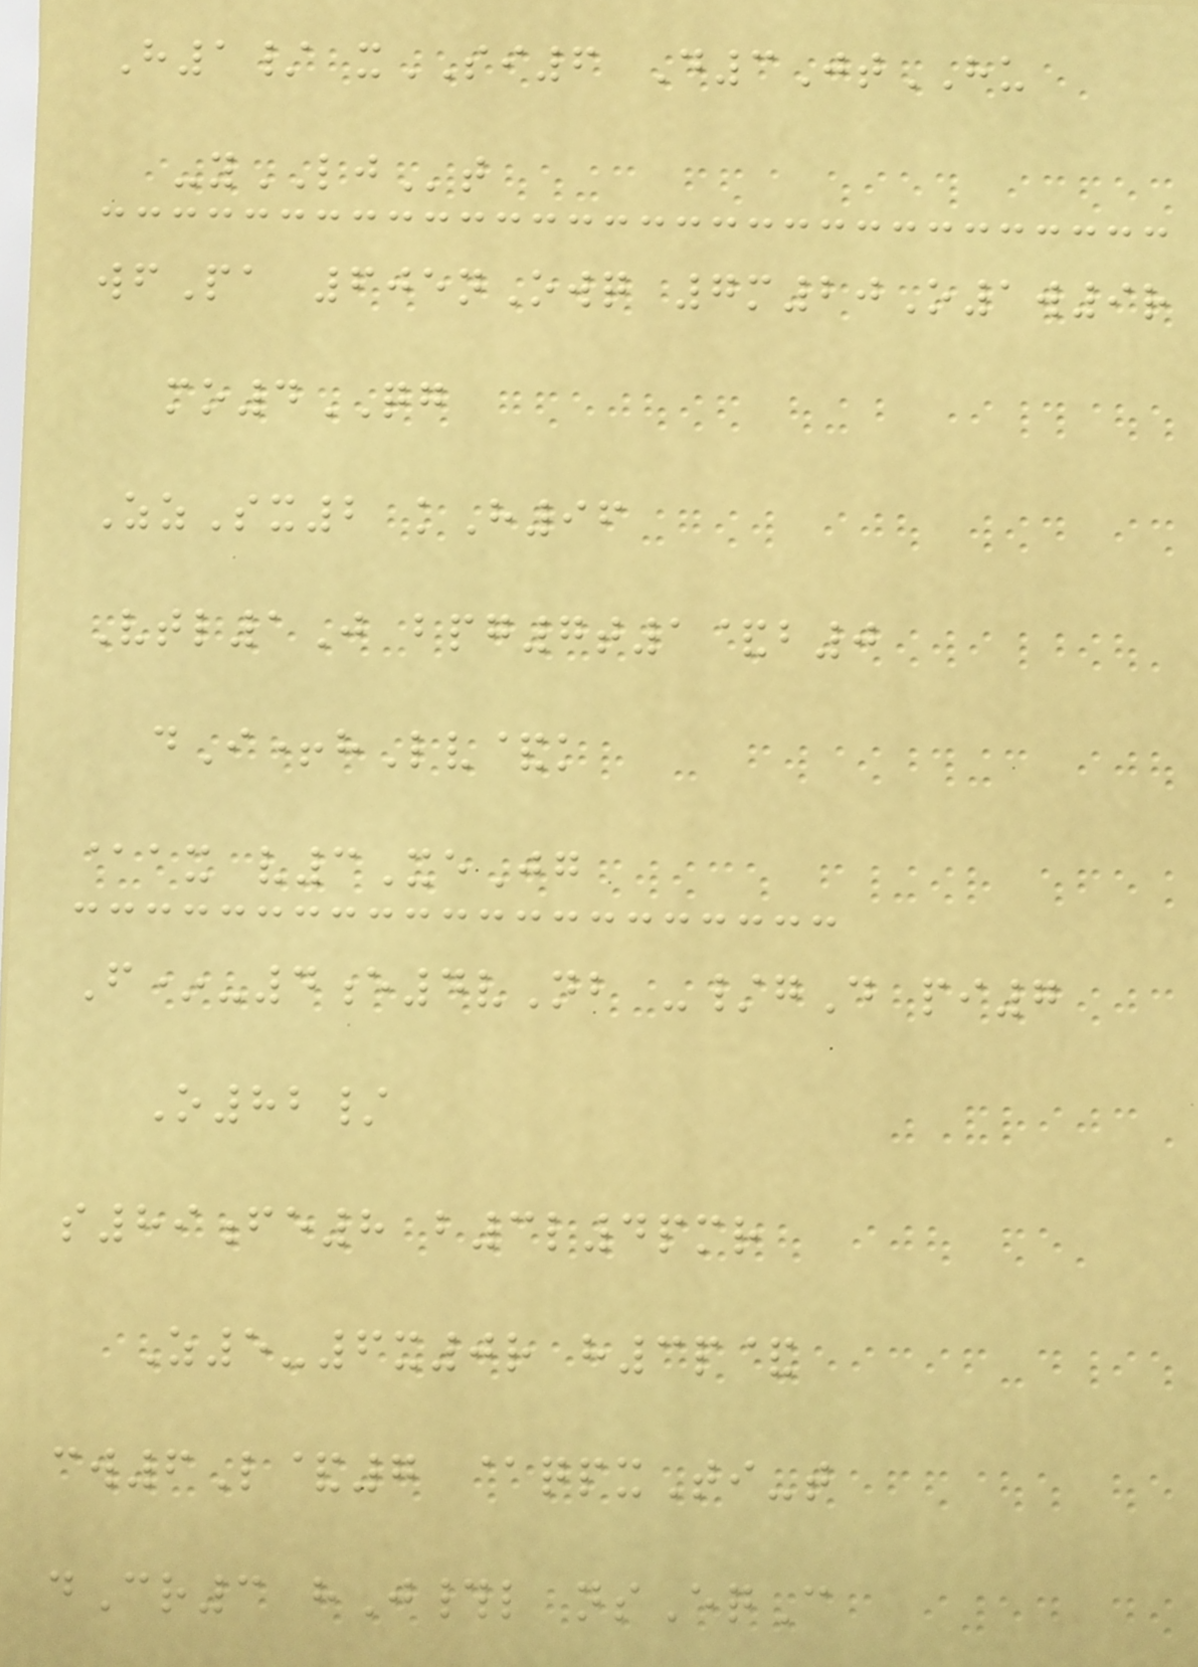H1/ xSI6 D3JtHU
-yLJt
wfPa 605nOwq 7m20O1w9r
mo4QG
ZzSx2 kH96
Vtl1J bpg7t1&b0
dI+hLv&k
@ax v3XeJg
F*-4e4vNb -/gD pi7
O82/
s89fe8 b3l4pmr
Z5-6x0r h3p&
cw6L&7 @qpxTi-t
dCr3 hJ#l nsEqC
